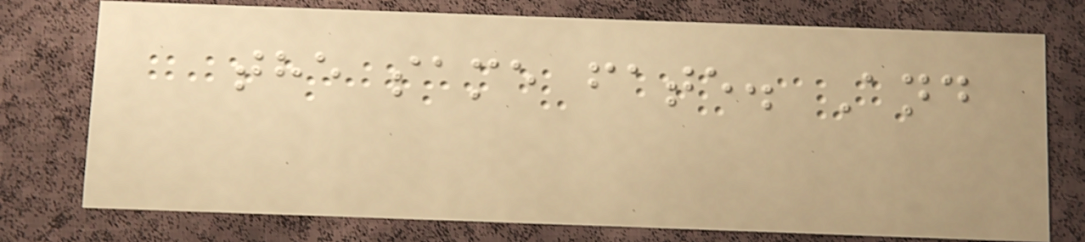the same fate. And
